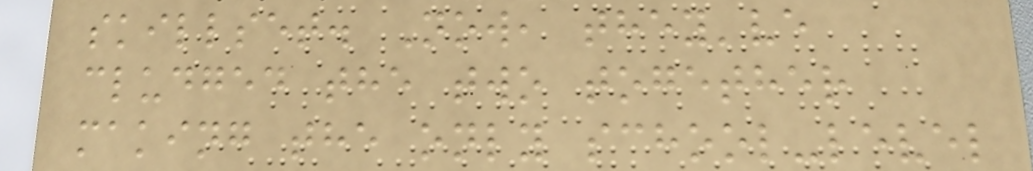skillset. Now, they've
cludged the two together
making the only school-level
